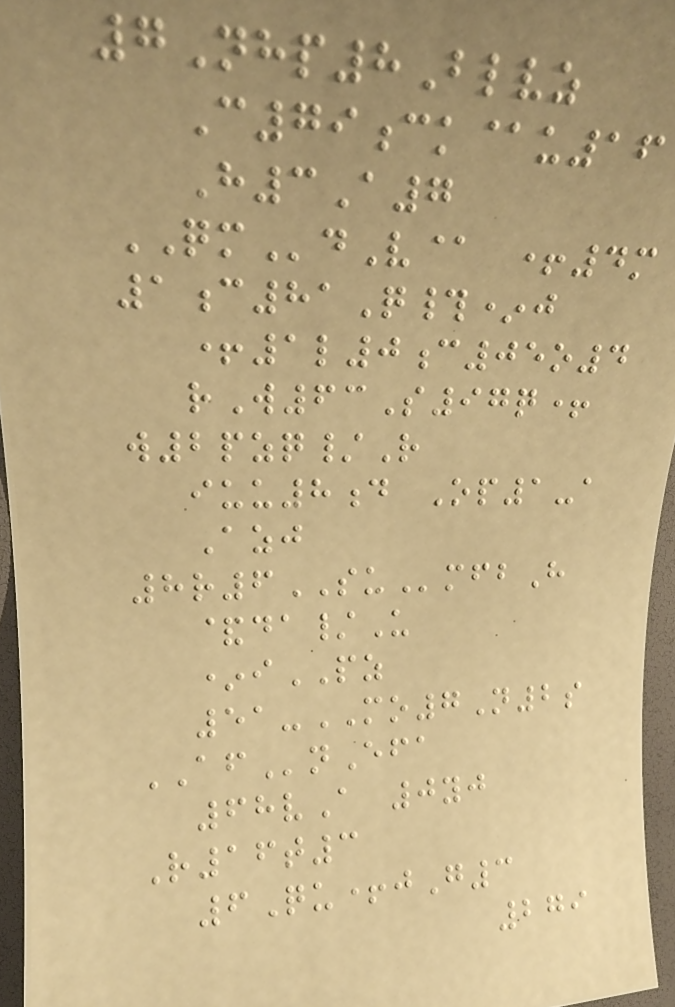7Nhp8Blvz
C79ck@u16
H3A7
QMdV@ +4m
1c81Q#*j
+1l0c05o4
rW63S97q+
w2pzq/R
iuu8d Op1-a
Azj
8r6SUmfbH
&da/U
*iPZ
51-MO7N2s
AFnEfa
68vA 0yj
R16t3
6Qu+jG3
279
